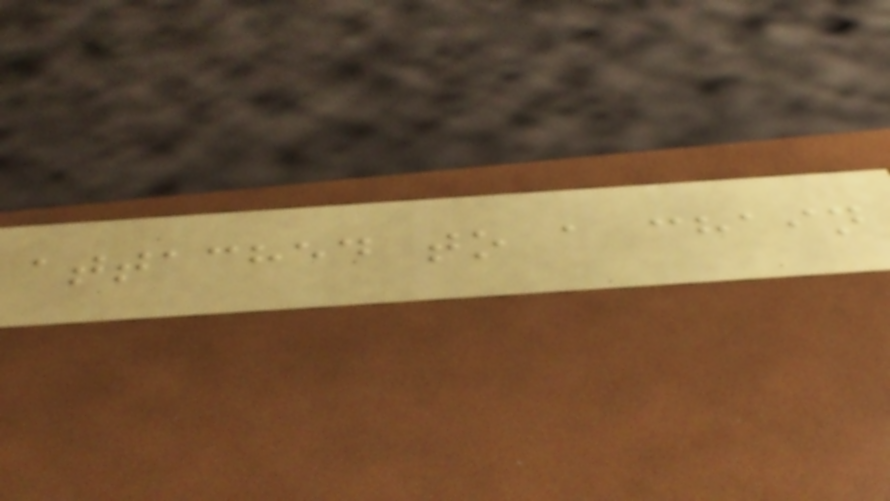attached to a chain
